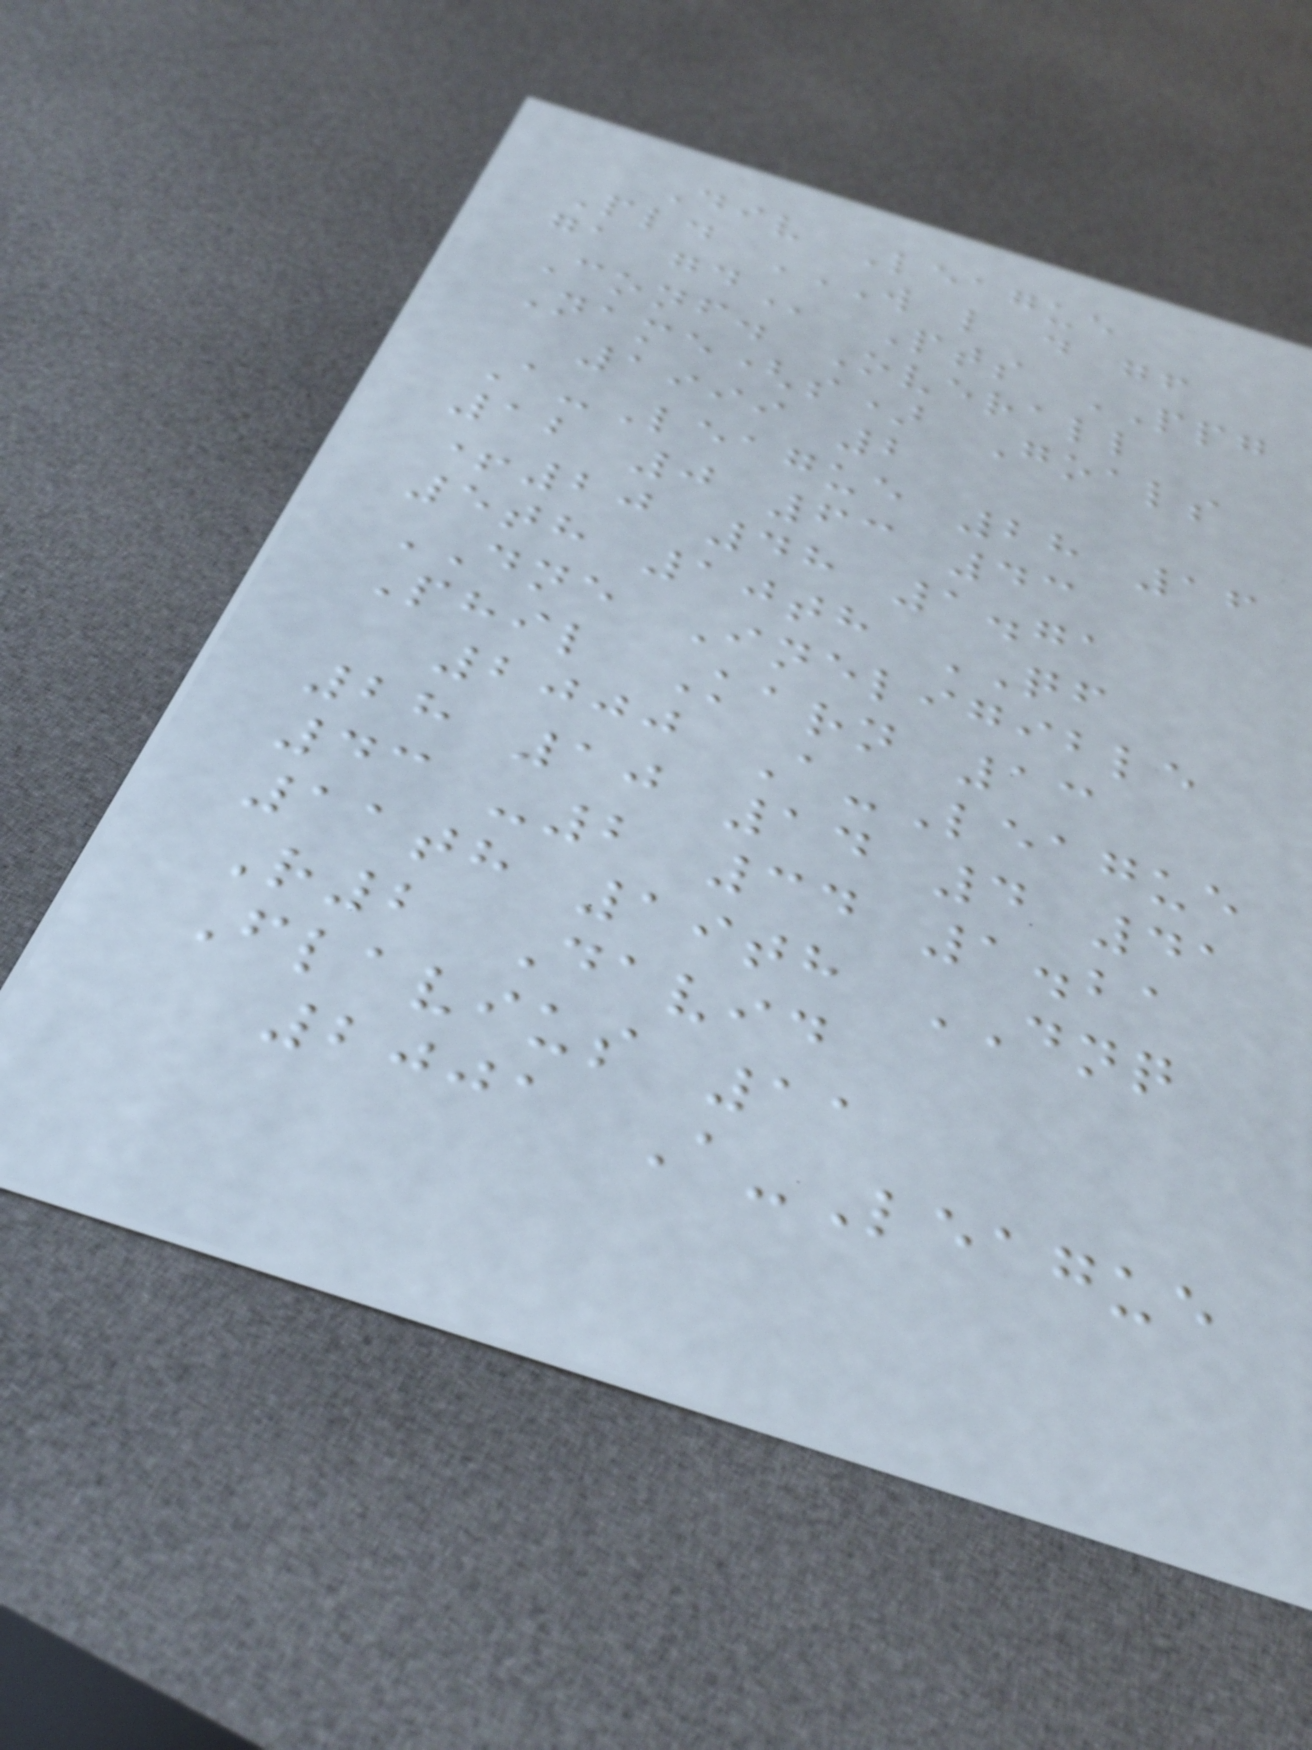Div League
Pld W L D GF
GA GD Pts PPG
Conf. Overall
Name(s) Goals
1999 2
A-League 28 16
12 0 63 43
+20 48 1.71
5th 10th QF
DNE Ineligible
Phil Karn 13
2000 A-League
28 10 14 4 41
43 -2 34 1.21
11th 19th DNQ
R2 David
Flavius 11
2001 A-League
